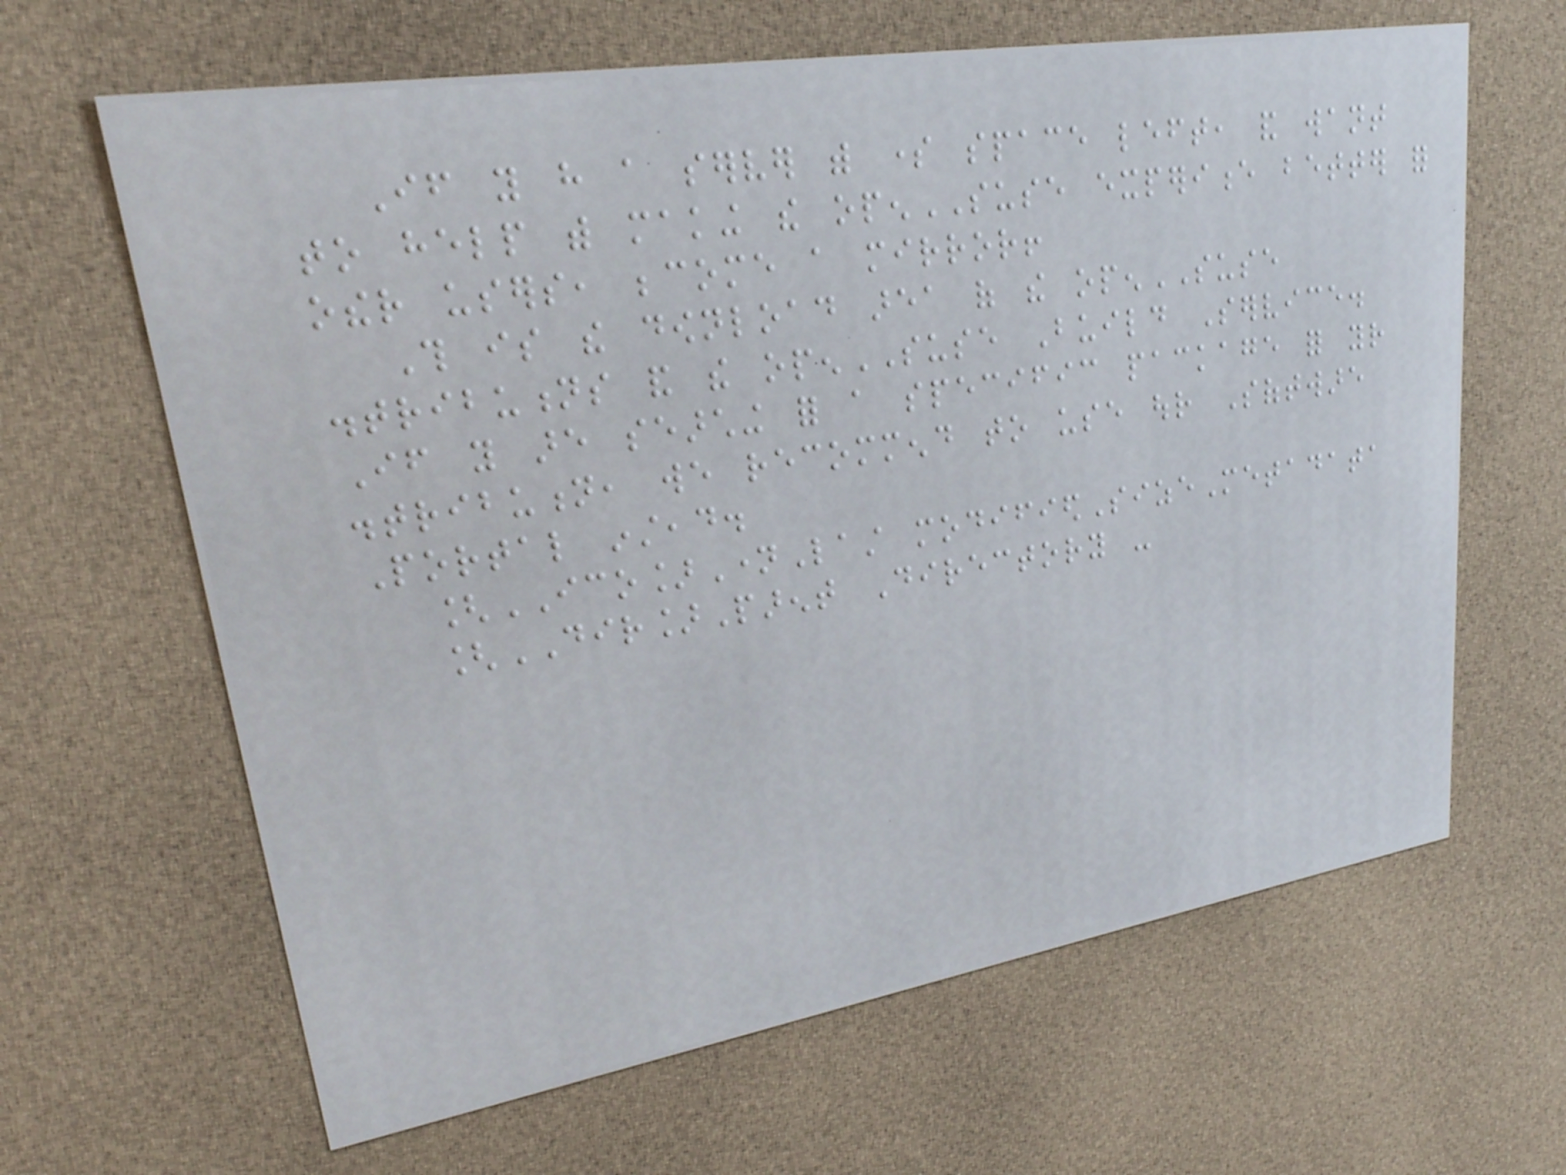If you have a server with some space left, and want
to help with making the openSUSE experience better for
other users, become a mirror!
This is the download area of the openSUSE
distributions and the openSUSE Build Service.
If you are searching for a specific package for your
distribution, we recommend to use our Software
Portal instead.
[ICO]NameLast modifiedSizeMetadata
[DIR]Parent Directory -
